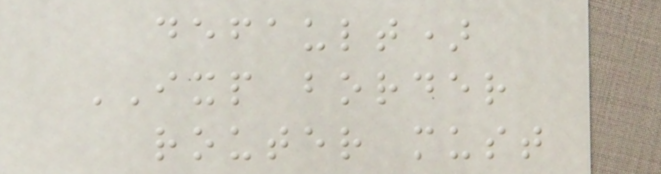default)
IXP border
router must
